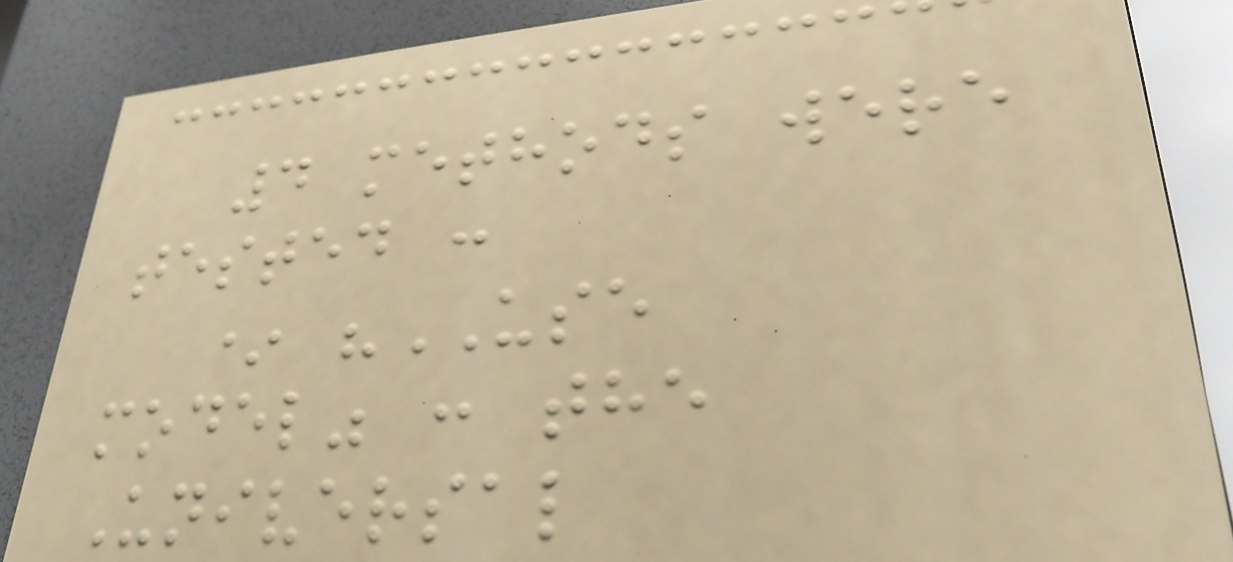4 methods were
tested :
* "USE
model" : the
Universal
